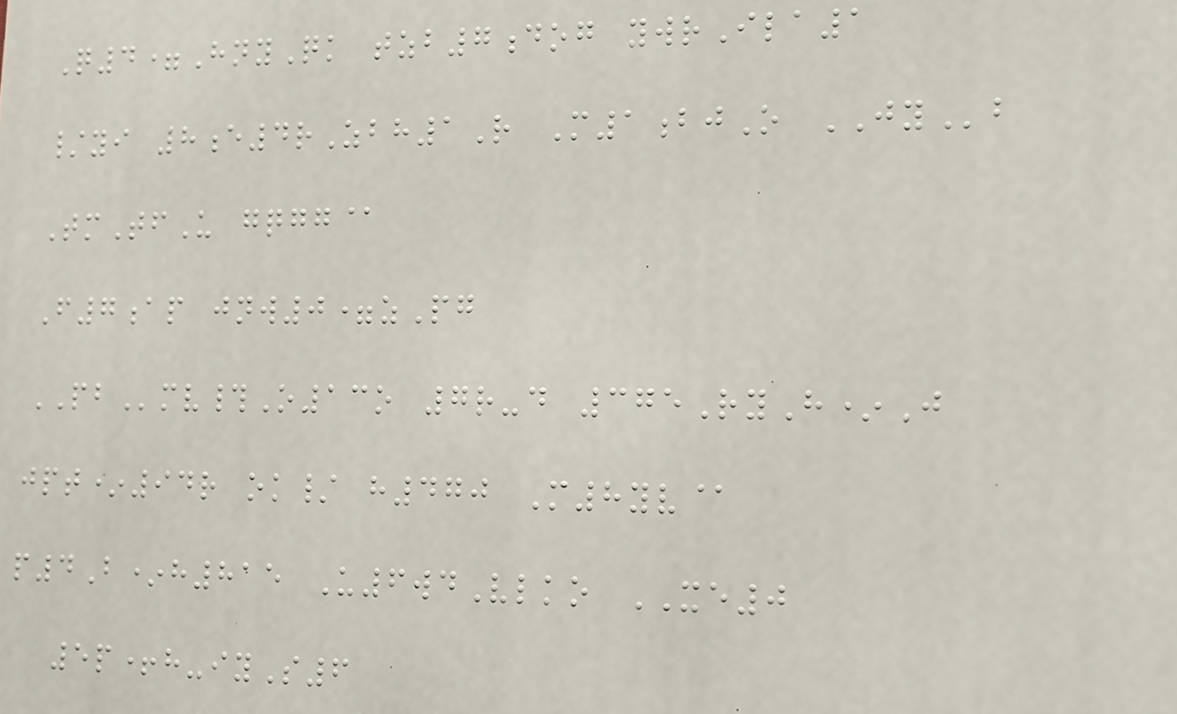Q4=HnyQk tzb7dog ywrIla1
/yi 8e4rZbh1R M1bjO JYb
TmTfU gqgg@
F7ap jnw0=zPg
PBmv#O13o 7r-d 375RyH*J
jpt*94r ok/ h470 M8yv@
p4B*h815 U6wdVlko XE0
5p+h-iyS6
